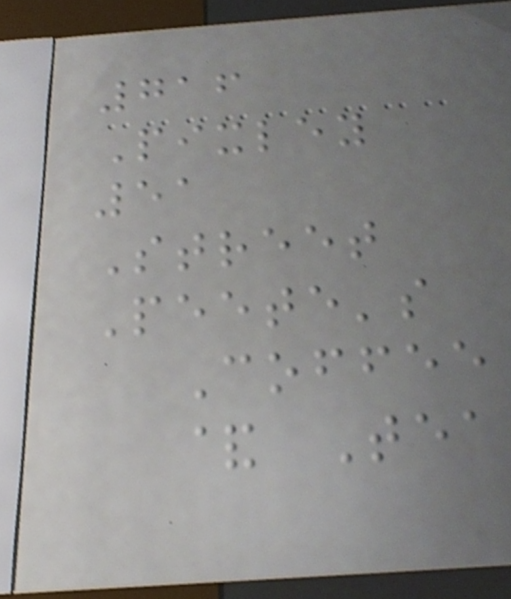716
Pixley
51
Street
Peete's
Coffee
& Tea
